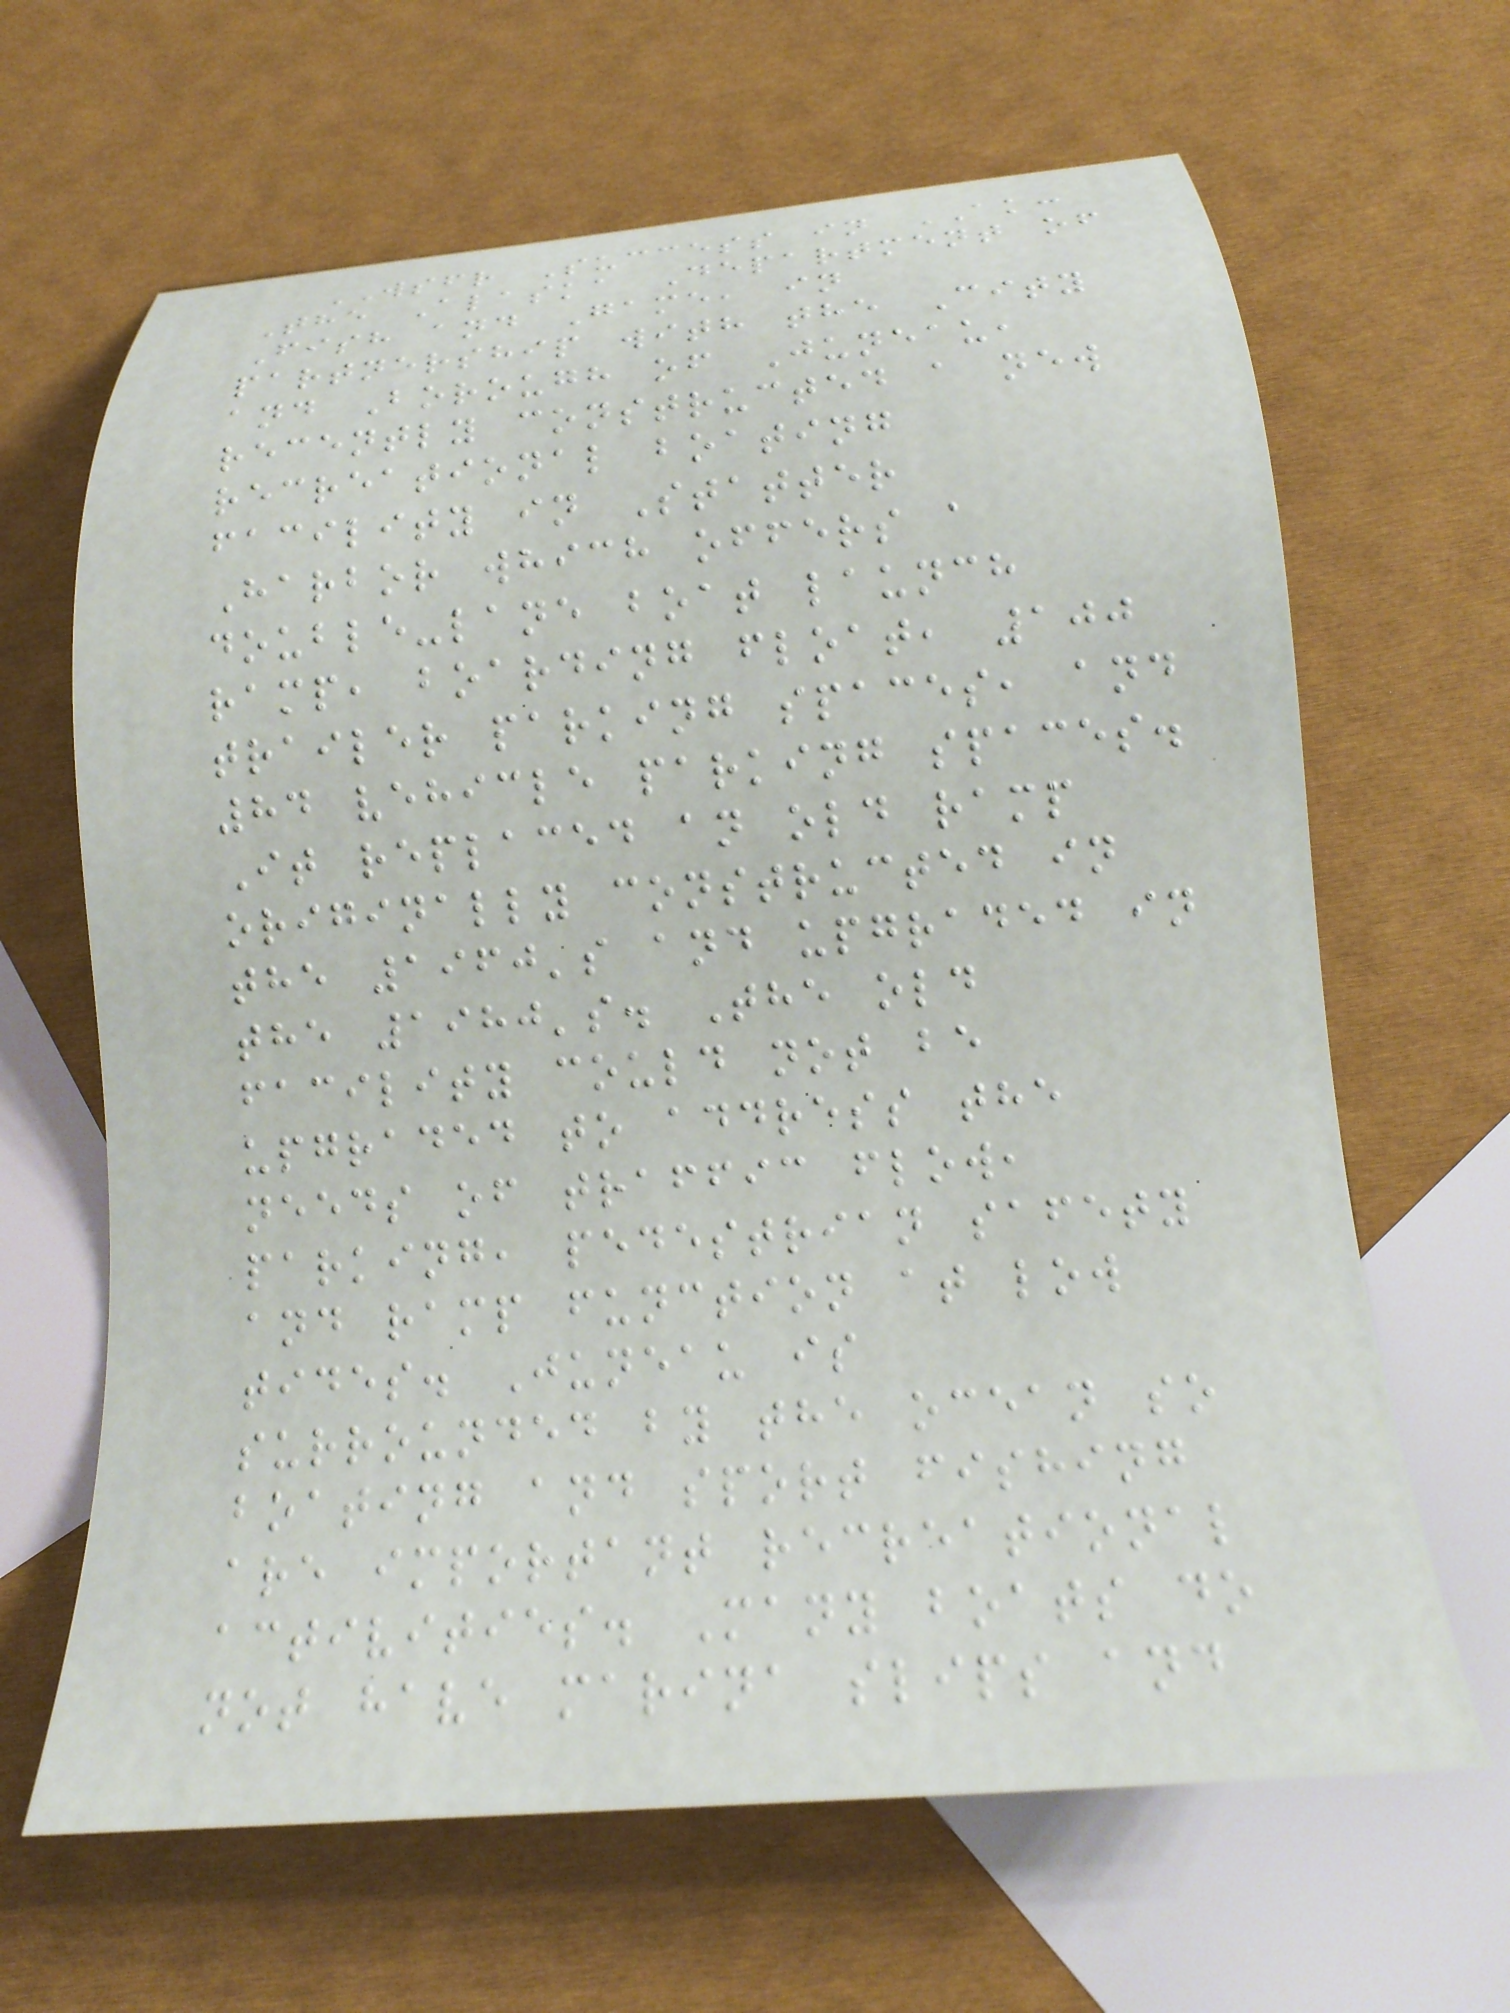WSFR Success in AK:
The Alaska Department of
Fish and Game, in
partnership with the City
and Borough of Juneau,
recently constructed a new
recreational boating
facility in Statter
Harbor which offers a
double-lane boat launch
ramp, boarding float, 100
trailer parking spaces, and
84 vehicle parking spaces.
It replaced an old ramp
originally constructed in
the 1960's and upgraded in
the 1980's. The old
facility could not be
upgraded to address the
needs of traffic flow,
parking, pedestrian safety
and ramp function at low
tides. Juneau is
surrounded by the ocean so
boating and sport fishing
are important recreational
activities. Many boats do
not have marina slips and
